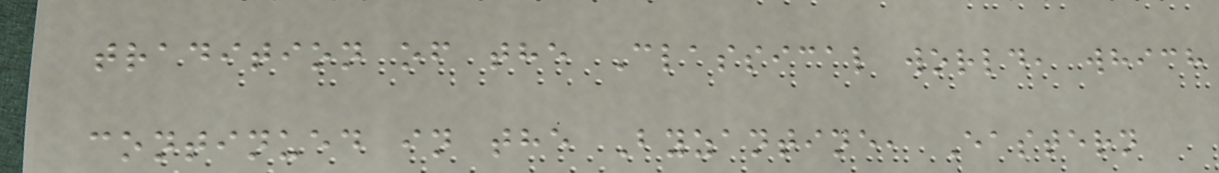tradition of the Classical world, which
continued in the Byzantine, Eastern
